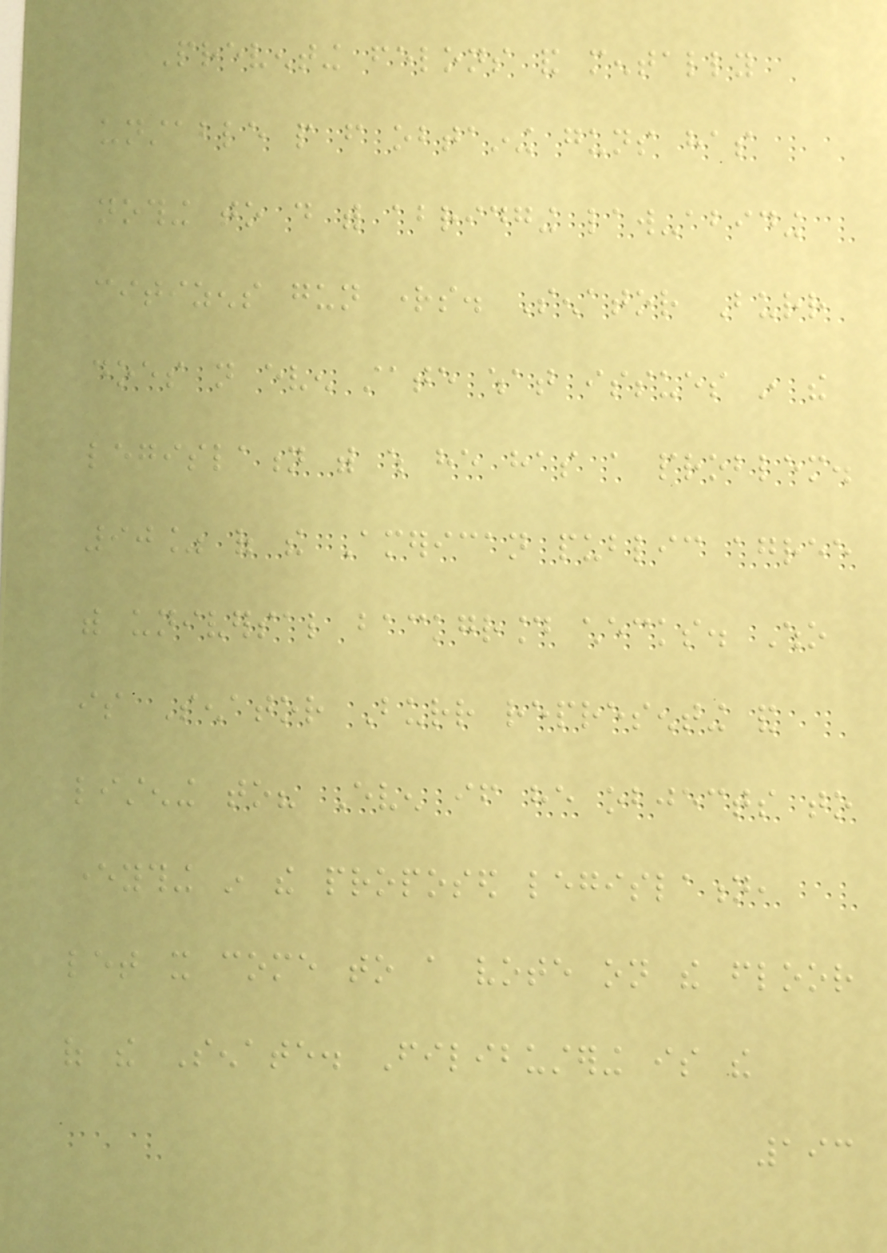Preventing felons and mentally
unstable people from obtaining guns has
nothing to do with abridging law-abiding
citizens gun rights. Senator Burr
does not even state what issues in the
legislation with which he has a problem.
90% of the American public agree
with universal background checks. Who
is Senator Burr representing and
listening to? Even if he objects to
everything in the proposed legislation,
let it come to a vote on the floor
of the Senate. Filibustering is the
193
